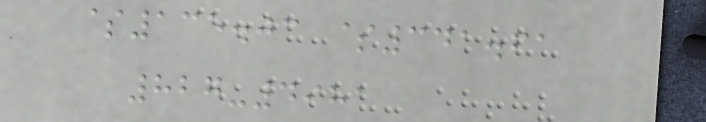$135.03 $341.61
827-4981
